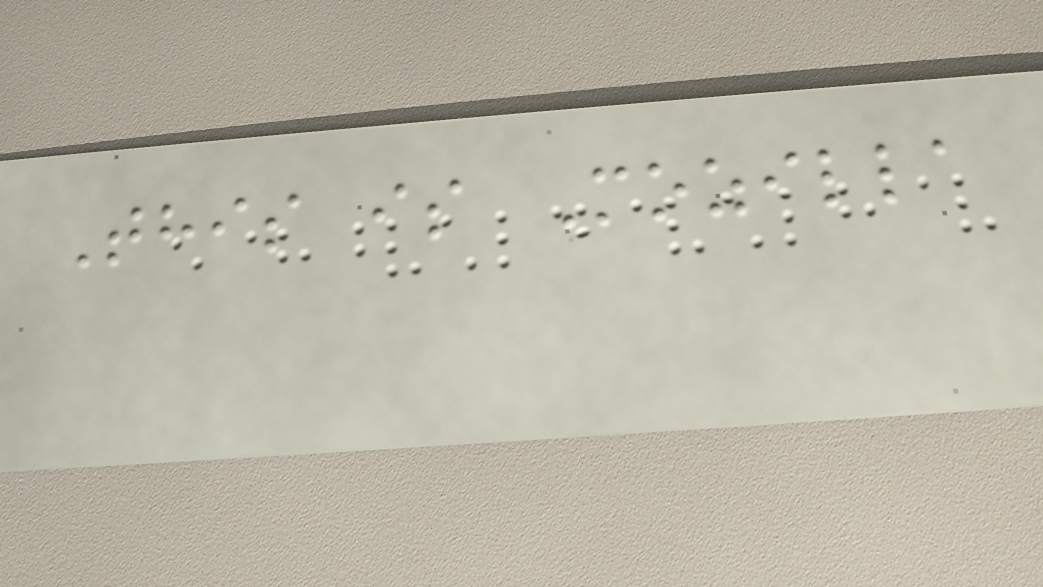This is Mozilla
